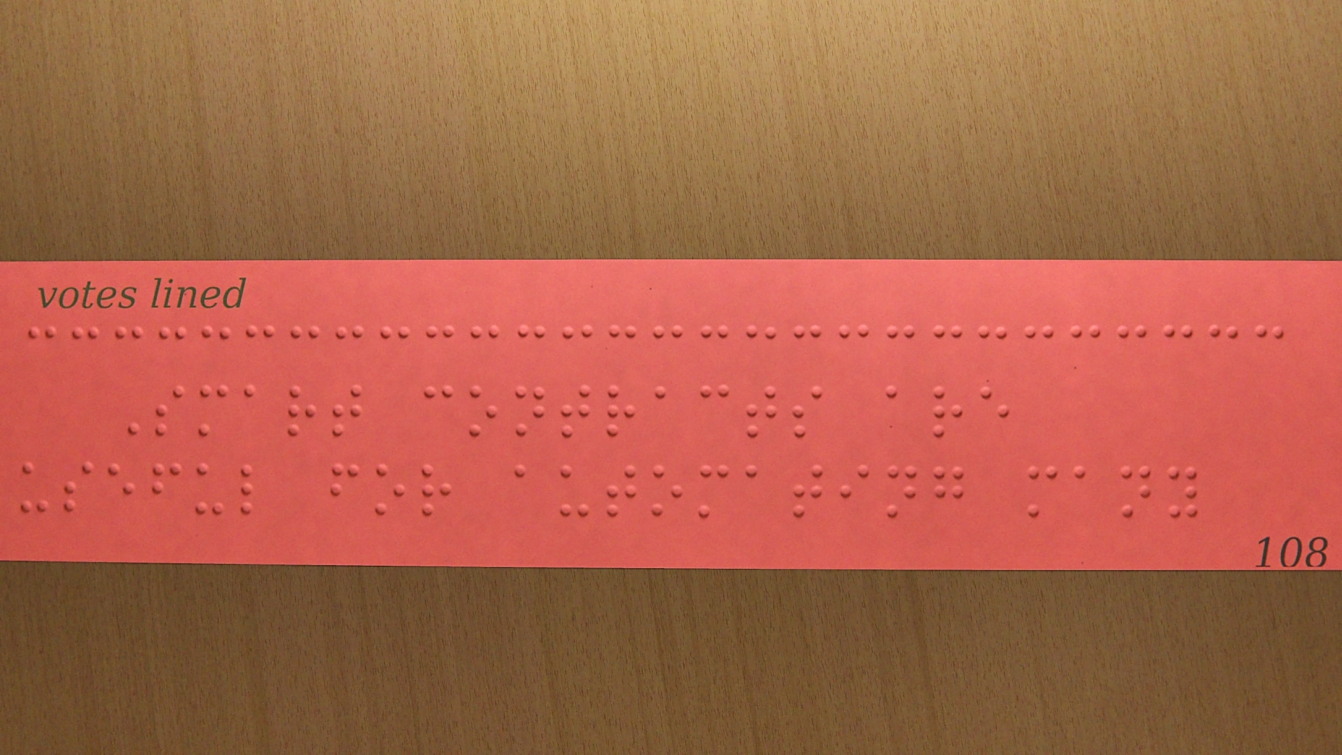Smart contracts are
useful for automating many
